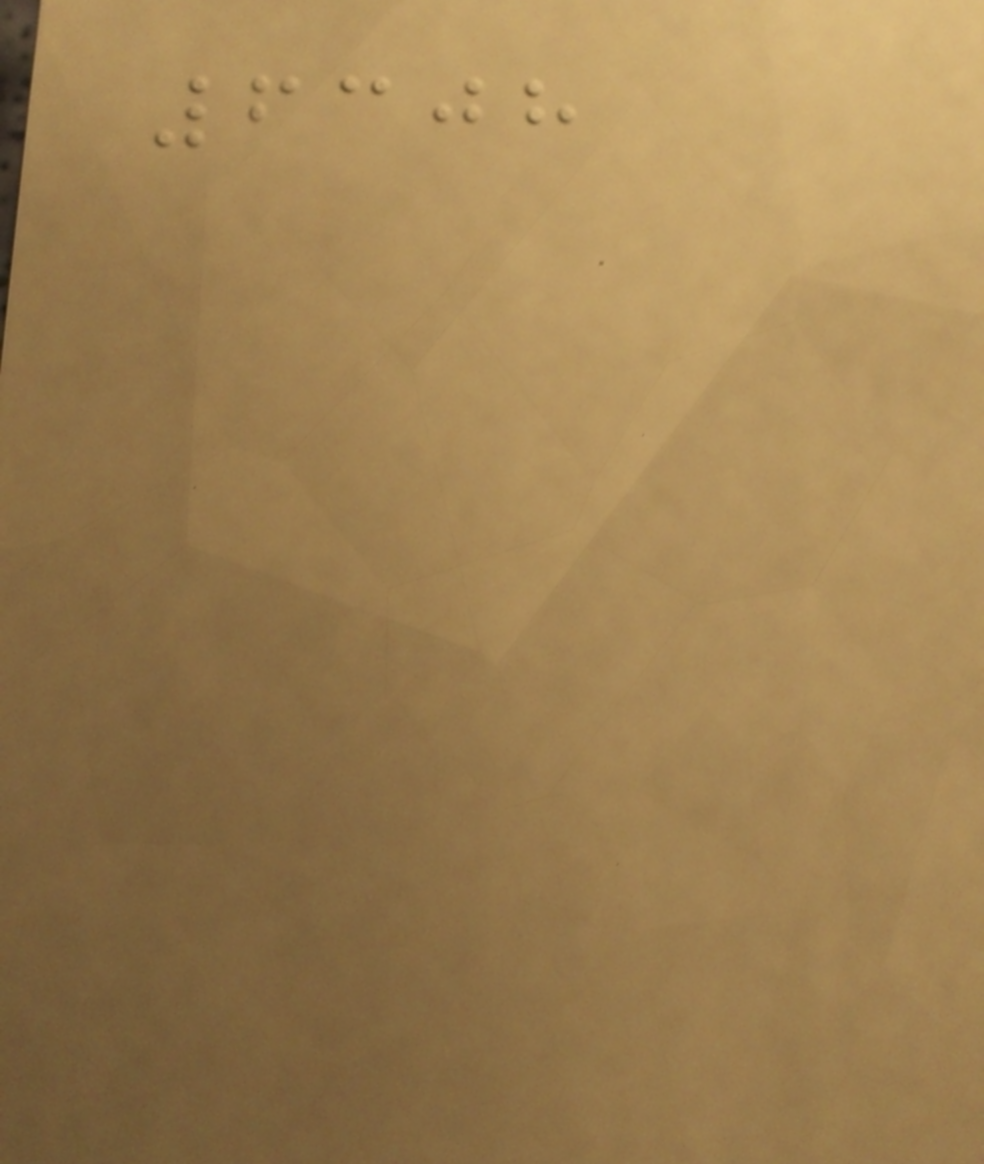6308
